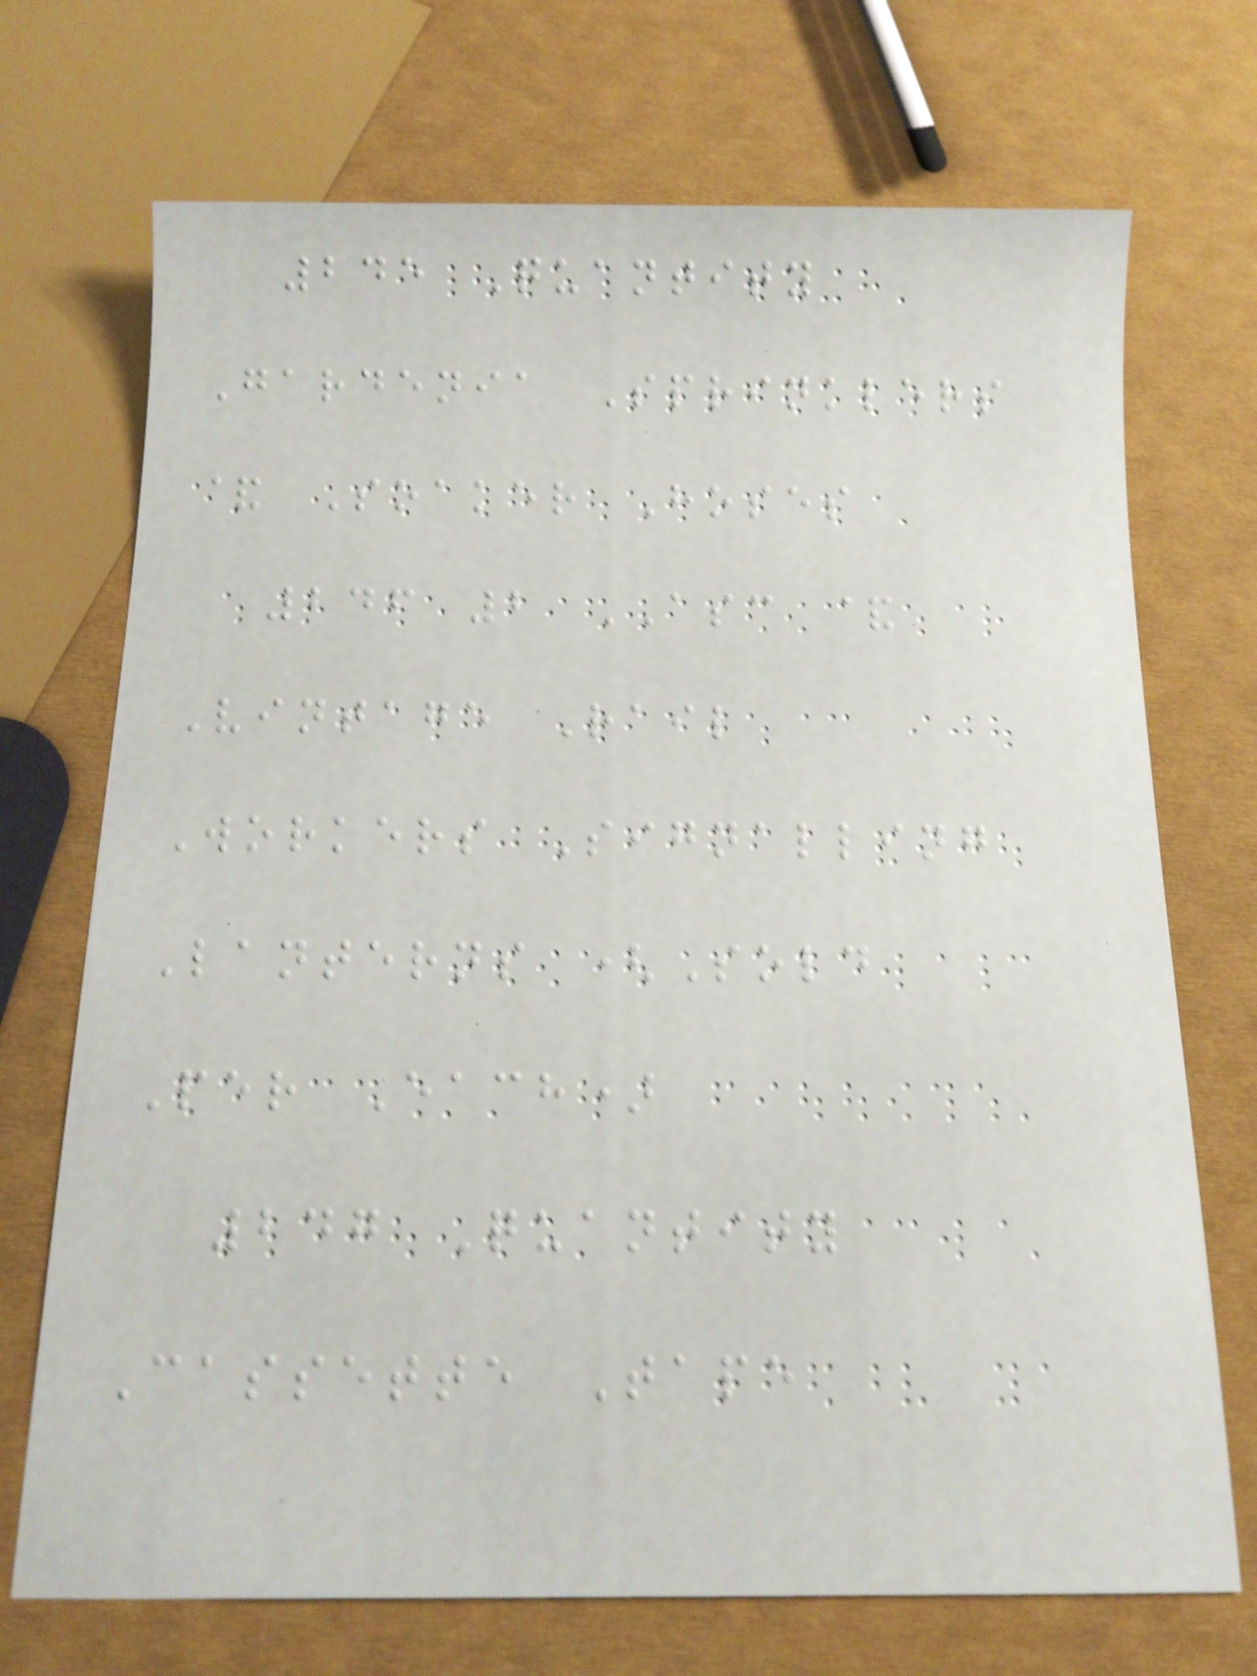245 Quantity
Gardenia Sprinklers
& Soaker Hoses
246 2 ASC &
Vintage Rail
Workers Signalling
Lanterns (Sold
Per Each)
247 Quantity
Cassette Tape
